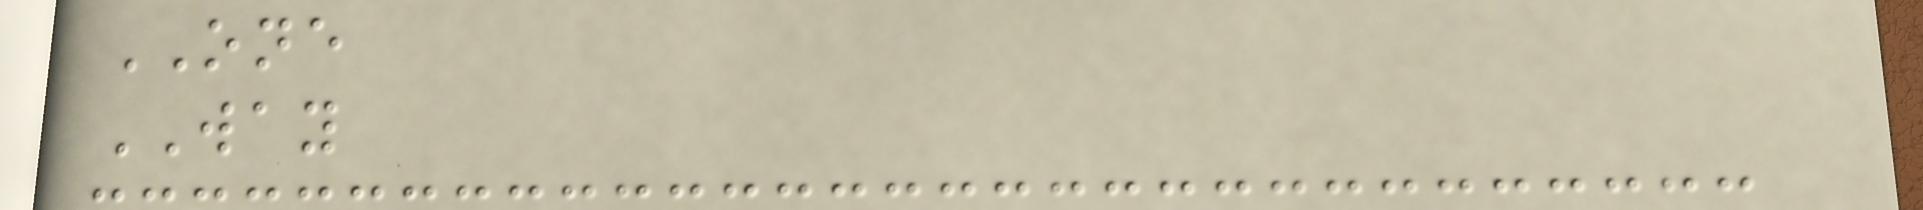ONE
WAY
